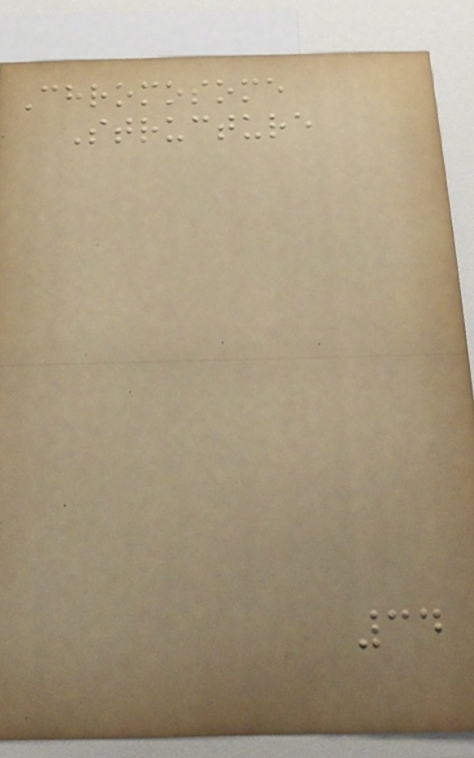Chromosome
Structure
34
